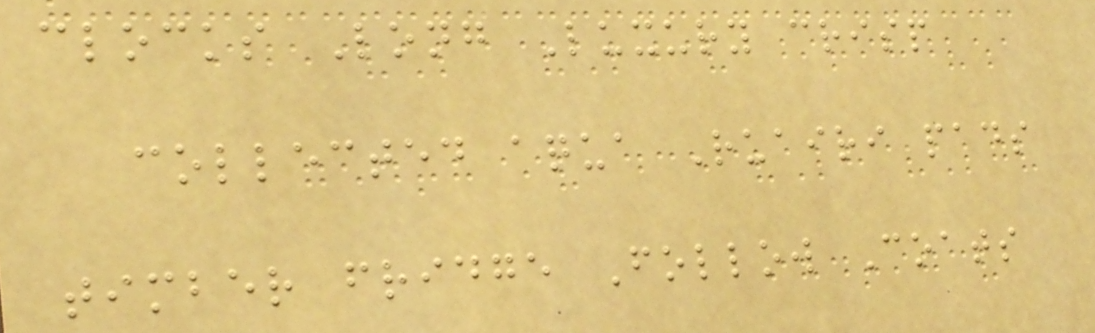clocks Long Luxury crisp
collected aqua Ruairi pads
timber fridge Follow Coats
